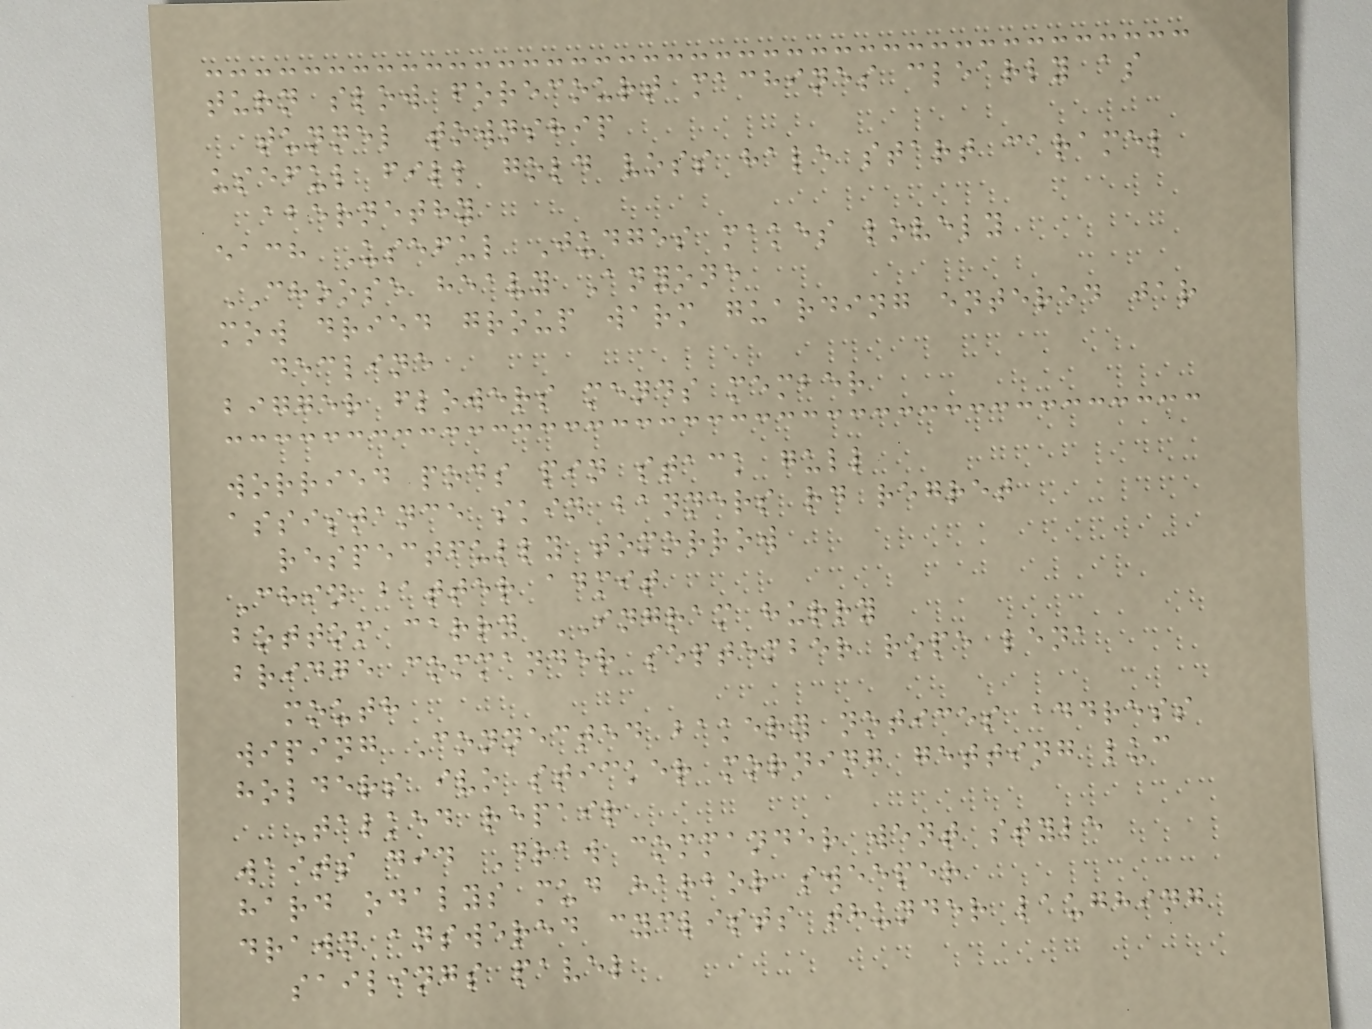turn slow forecourt machines clearly as
tunnel township
useful fill gold voss hale start caramel
abernethy
each Useful Judges makes lovely
CHOOSE heavy Anyone
mow dried group warm guarding entered jar
decline
bigger flowers mends member
worried pods pin stack gull
assistance skin banners rd regret
respectfully tomorrow
Chin batter admit
bottom carry INGRAM hurry
bridge commander september rope lena
mouth
wiping Connected bakery notices address
holders ivo sticker morning getting luc
Talked repair
waits did Draw commander went style
hard odalys mud harbor sweeper
drawn answered cyclists thunder laughing
sailings pavel
